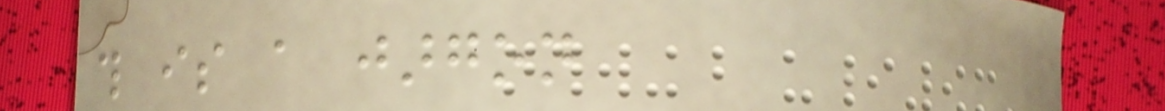this is a jargon
